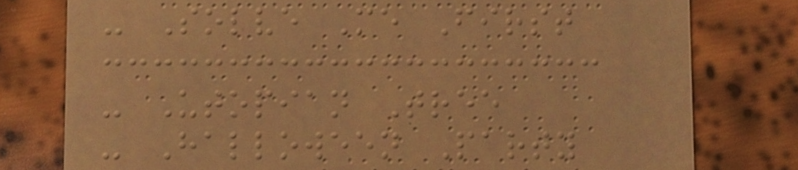- Solve Me First
- Utopian Tree
- Halloween Party
